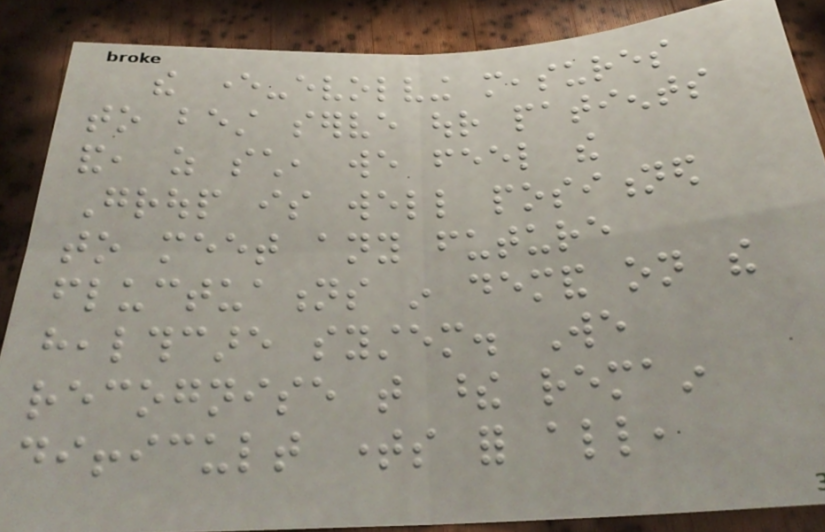the ever-evolving measures
to best serve our patients
and, as such, we feel the
Group is well positioned
to meet any future
fluctuations in demand on the
healthcare system. We
recognise that these remain
difficult times for all,
